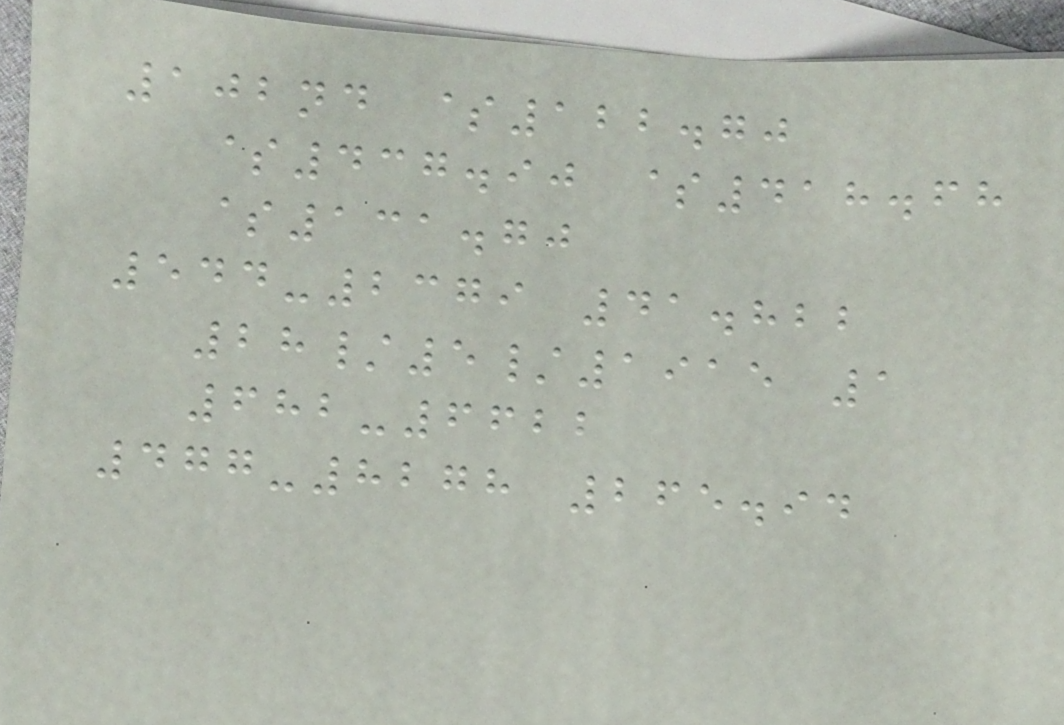102nd $122.70
$437.90 $418.68
$131.70
544-2379 41.822
28/5/1915 1
682-6622
477-8278 265.94
